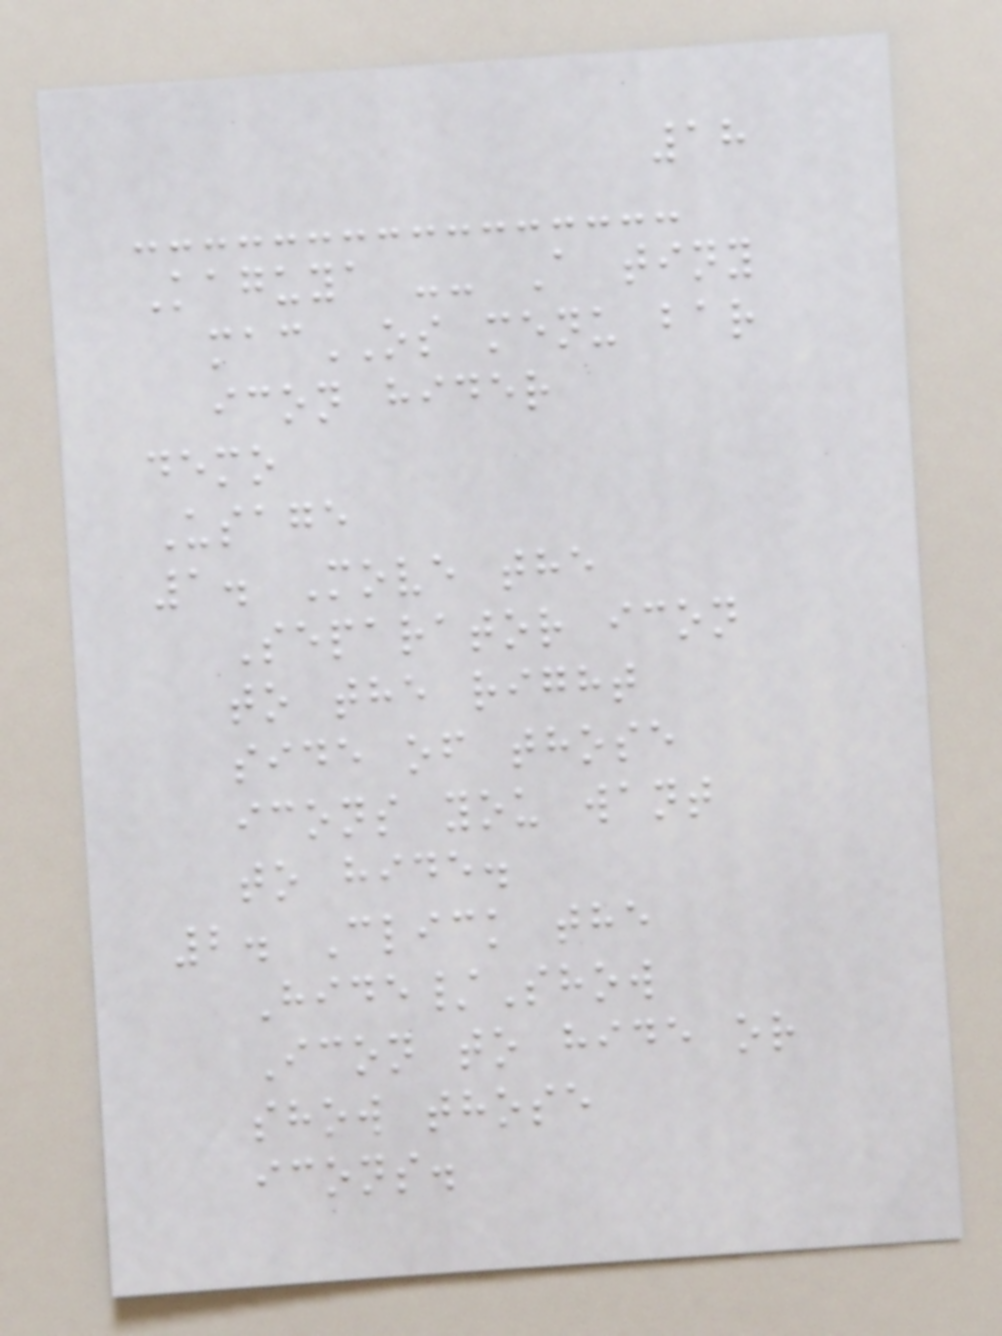18
Kaguya -- A tiny
macOS menu bar
icon hider
demo
Usage
1. Move the
Separator icon
to the right
side of those
icons you want
to hide.
2. Click the
Hide/Show
Icon to hide or
show those
icons.
